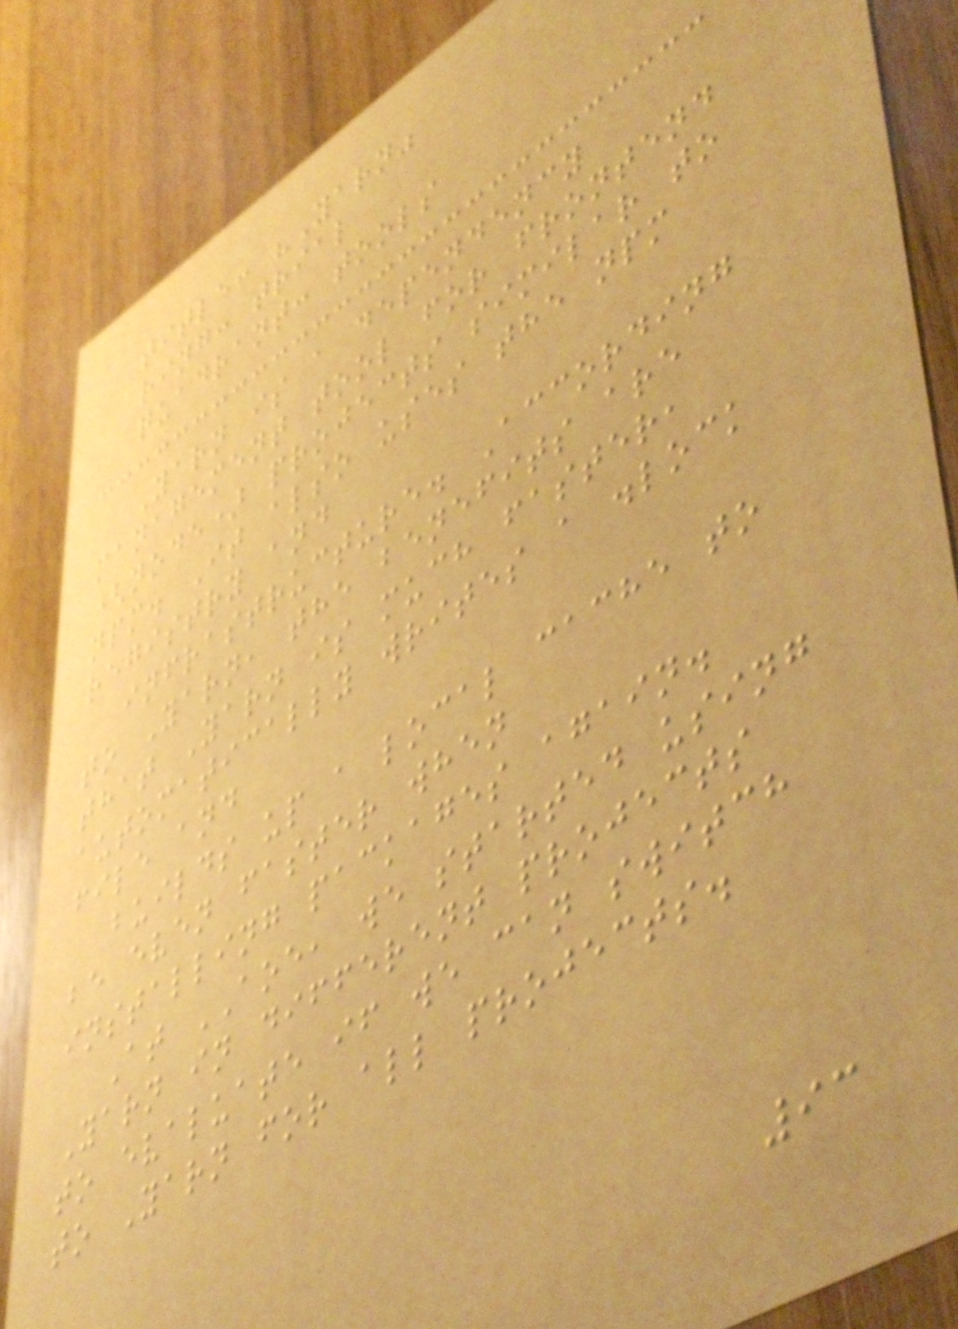title: "Yarn"
ring: trial
quadrant: tools
Yarn is a dependency
management tool for frontend
(node) projects similar to
npm. It also uses the npm
registry and
infrastructure. According
to Yarn, the benefits are
that Yarn is much faster,
automatically writes a .lock
file and
builds up a local cache to
be even faster when
installing packages again.
At AOE, we started using
Yarn in different projects
to evaluate if we can switch
to Yarn for all projects.
93
